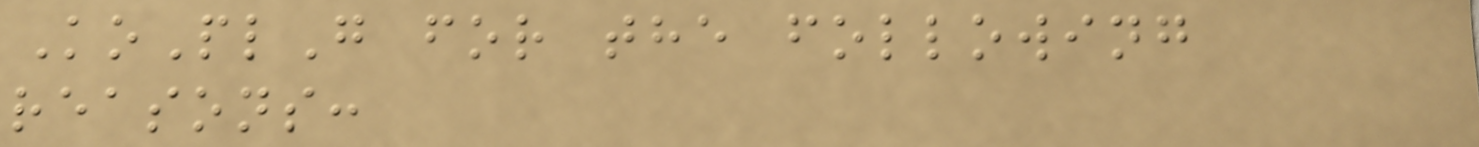KoPlG for the following
reasons:
